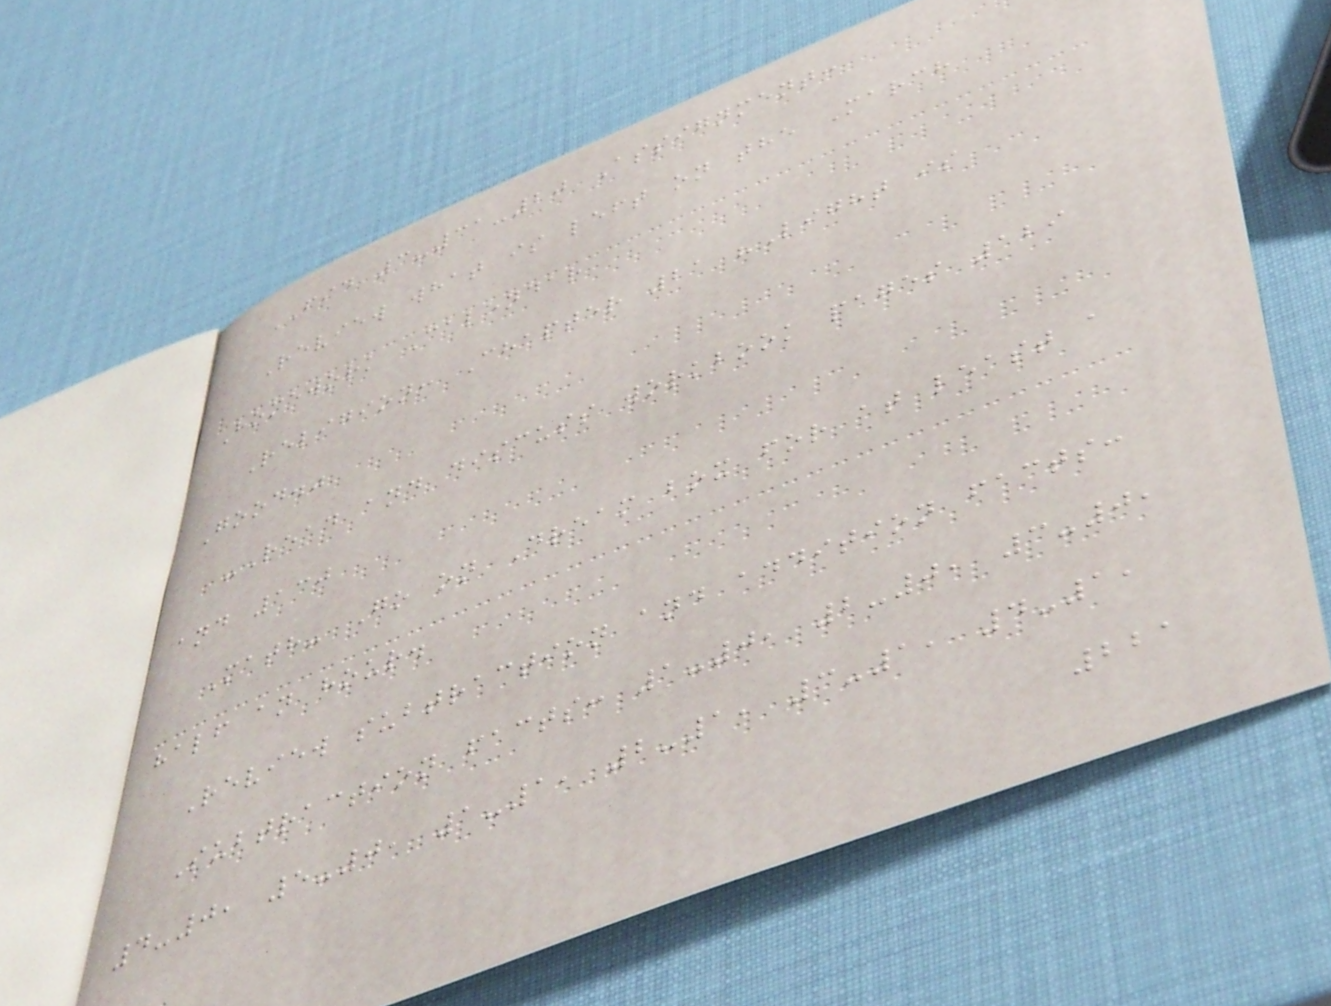FID 3-31-20 Assignment:
Review what is left on the March
Homework Calendar
Religion: Chapter 21 "Light is
Good."
-Read and discuss workbook pages 129
and 130
Math- Go on Dream box for at least a
half an hour.
Review subtraction and addition facts:
Subtraction facts: 1-0, 2-0, 3-0,
4-0, 5-0, 1-1, 2-1, 3-1, 4-1,
221
